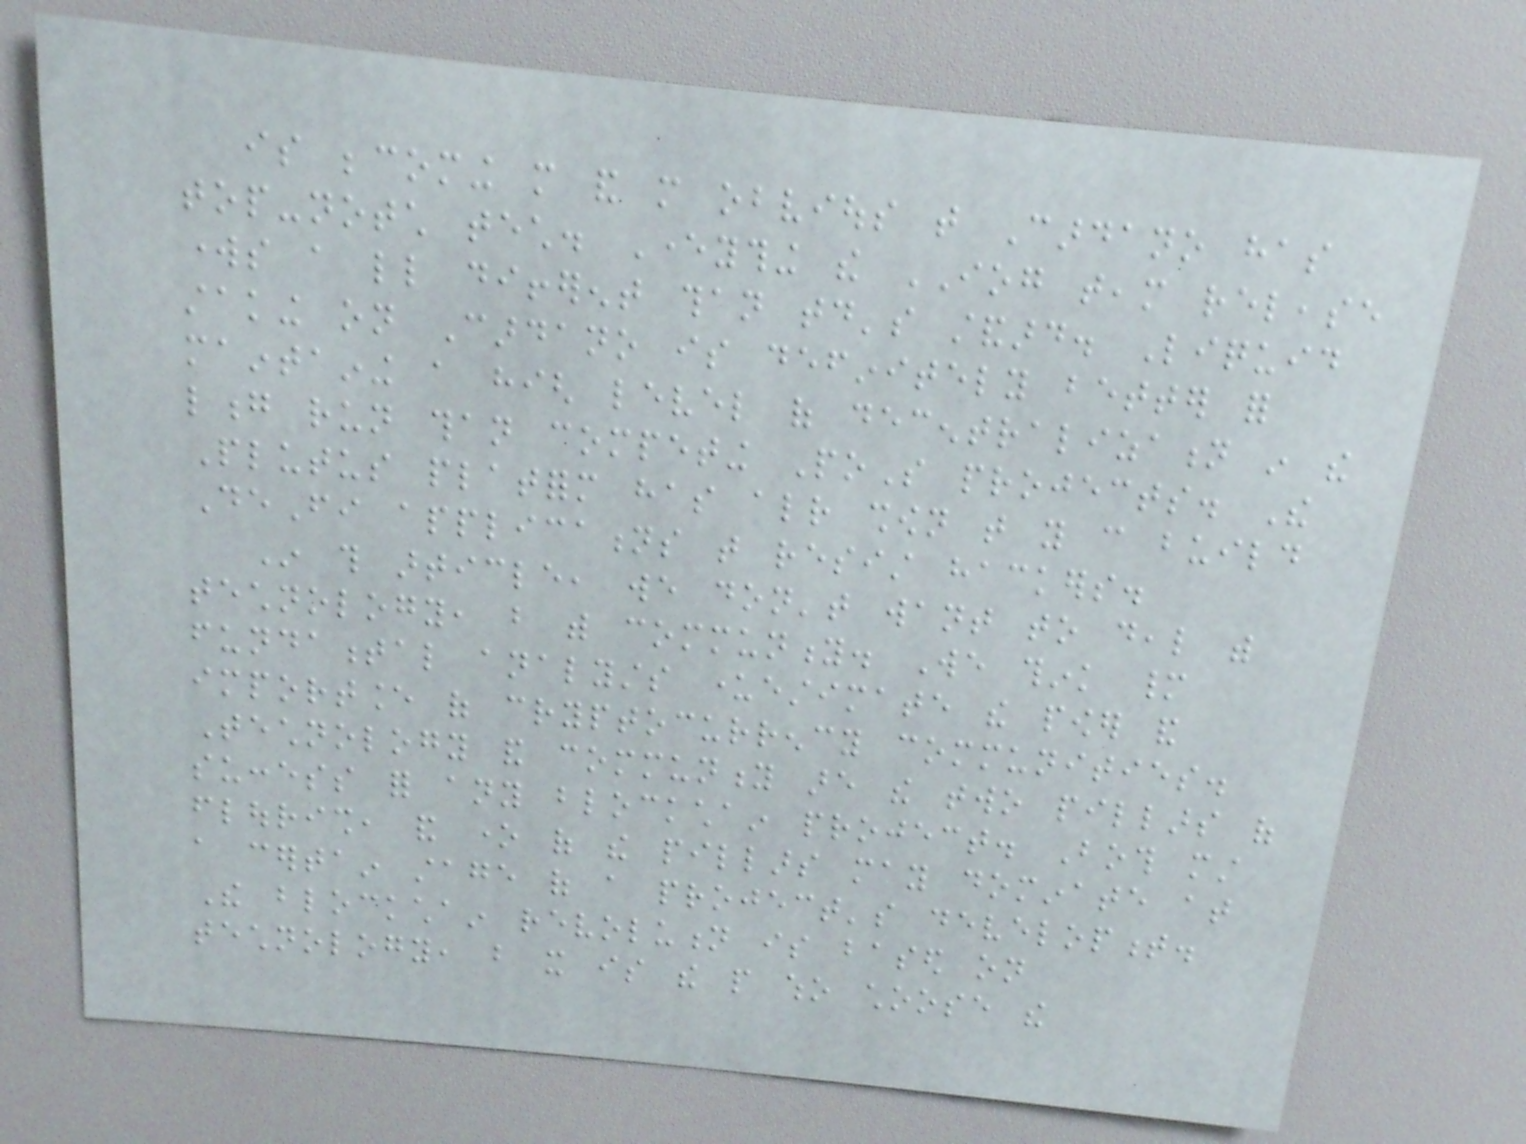is becoming more and more obvious that Cardano has
top-notch tech. Everything the IOG team release
works a little different than today's standard. Liquid
staking on Cardano is definitely better for
maintaining a high level of decentralization in the
long run than competing PoS projects. The
Plutus platform has already shown that you can build
DeFi applications that resist hackers.
In this article, we don't want to deal with
technology, but with community. We think many
fundamental analysts underestimate the power and
importance of cryptocurrency communities.
Technology and community are the two pillars of
success for any blockchain project. Both must
flourish, and one of the pillars may dominate at
a certain stage of a project's development.
The blockchain revolution is based on
technology, but it is the people who choose the
